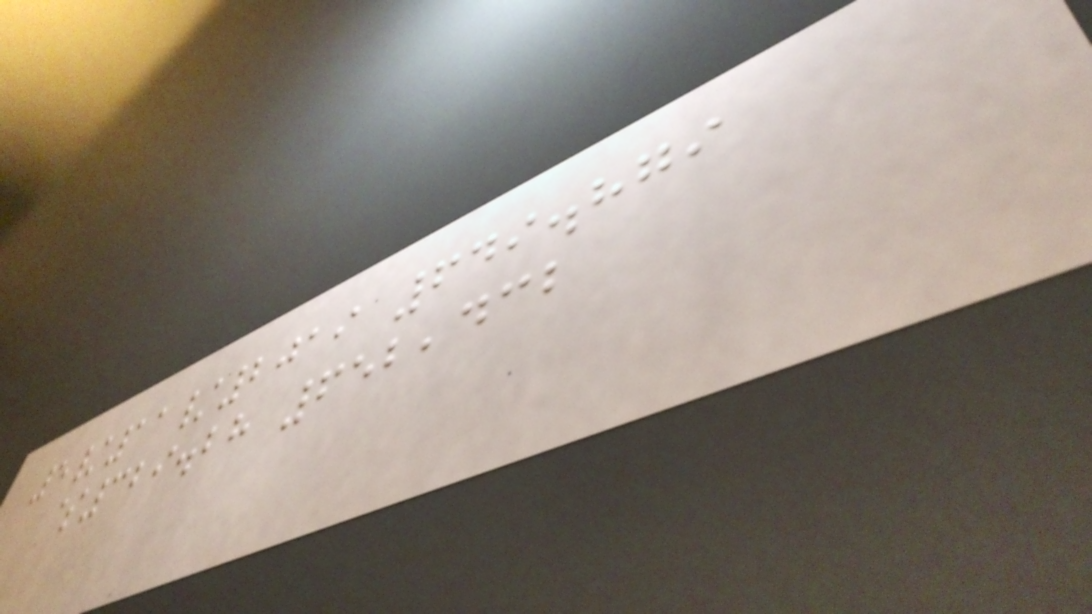5/11/2019 649.879
$329.28 652,432
